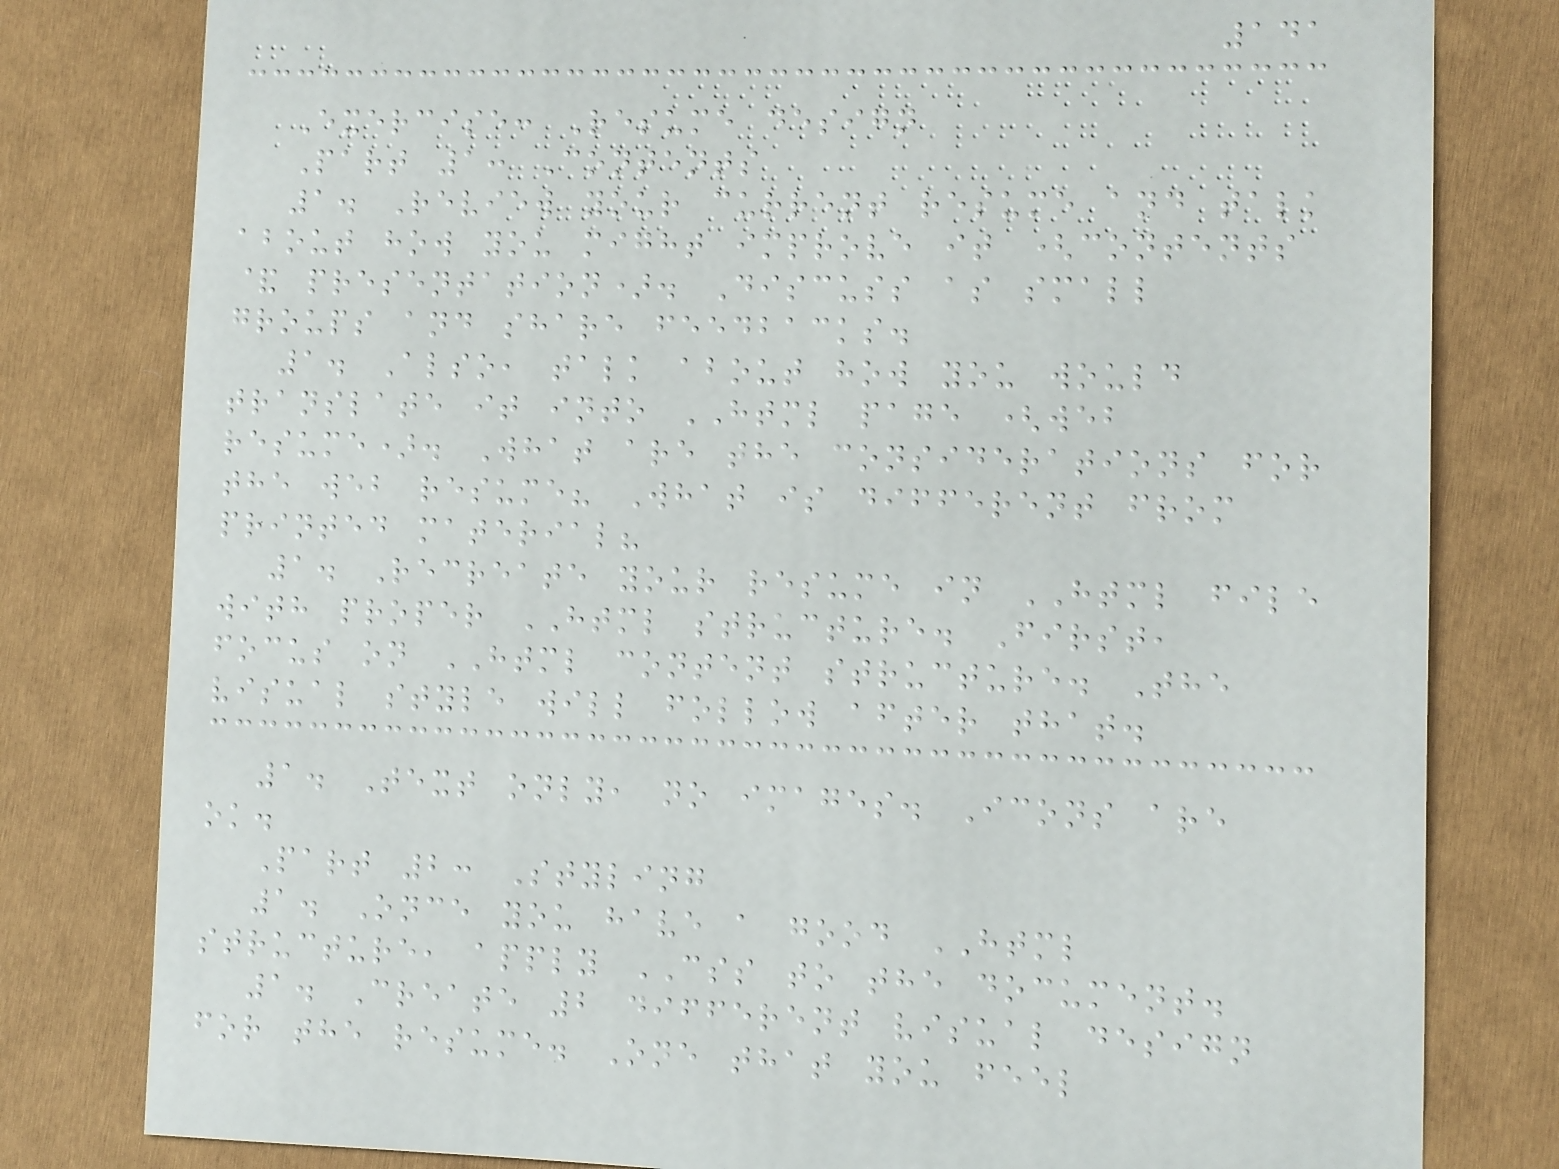141
Exercise: Resume design
Part 1: Contents
1. Review your current resume and talk
about how you might improve it (contents
& presentation). Discuss as small
groups and share feedbacks.
1. Also, talk about how you would
translate it into HTML page (web
resume). What are the considerations for
the web resume? What is different from
printed material?
1. Recreate your resume in HTML file
with proper HTML structure. First,
focus on HTML content structure. The
visual style will follow after that.
1. Text only, no images. Icons are
ok.
Part 2: Styling
1. Once you have a good HTML
structure, apply CSS to the document.
1. Create 2 different visual design
for the resume. One that you feel
